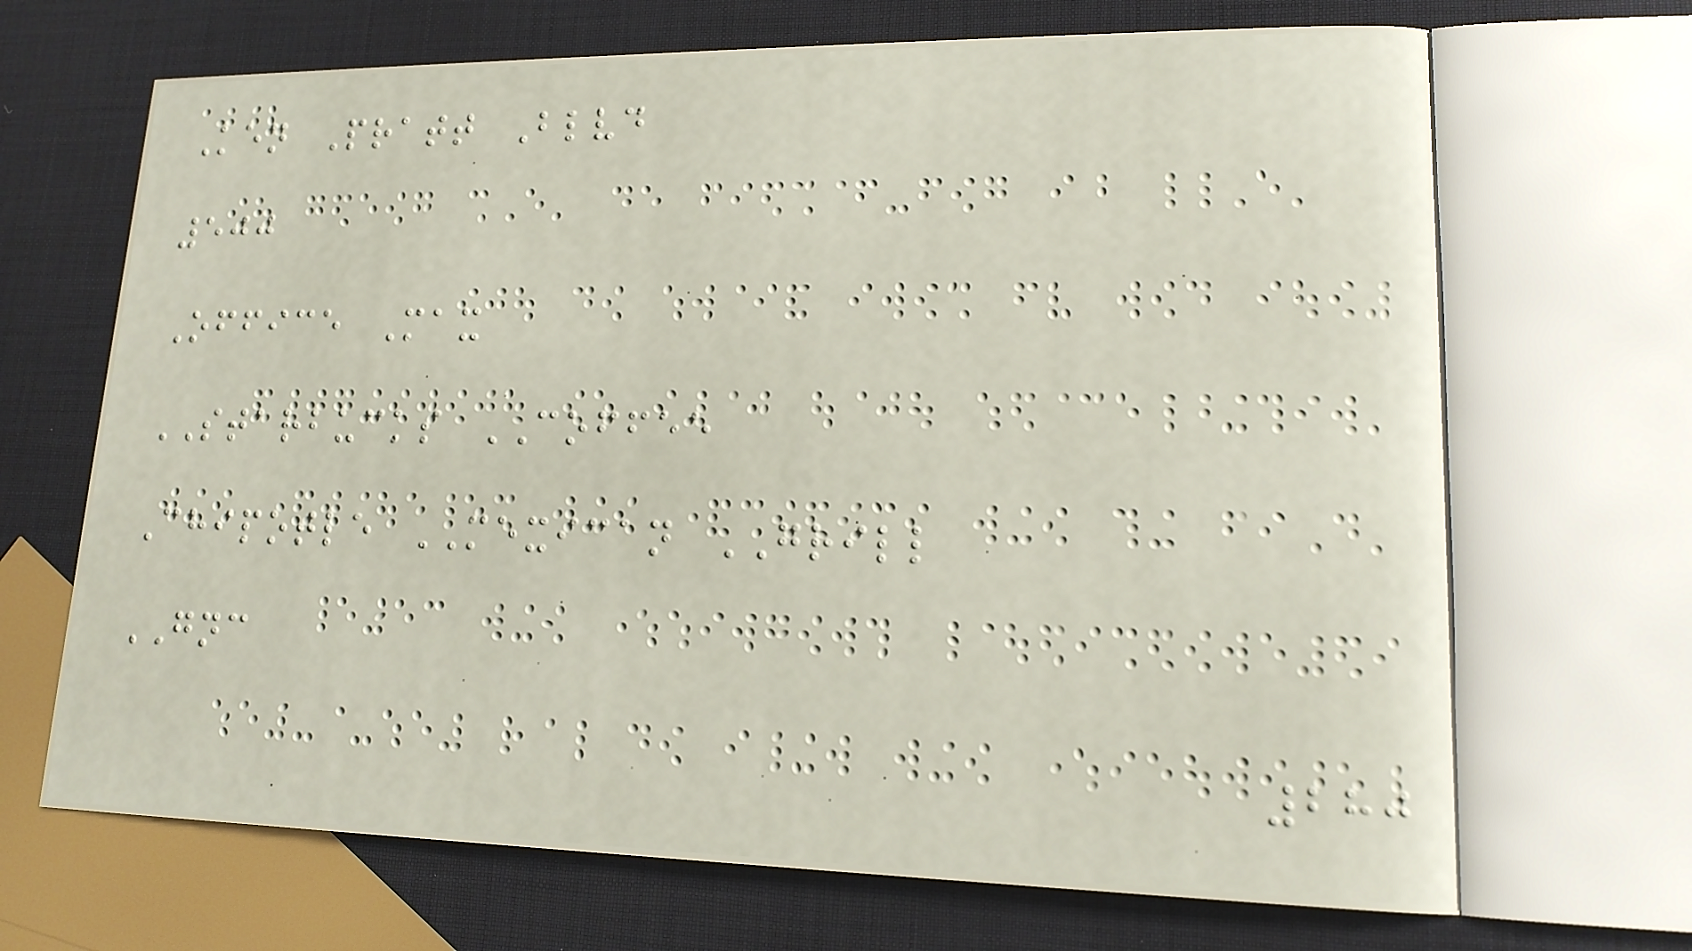Ken Pratt Blvd
500
Office Max
STARBUCKS COFFEE
Chipotle MEXICAN GRILL
GNC
280
